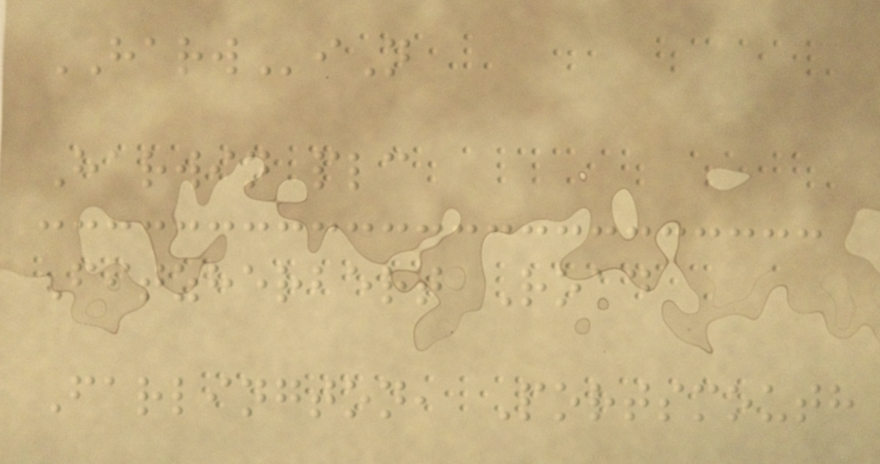HARWiN
Harwin plc
Fitzherbert Road
Farlington, Portsmouth
